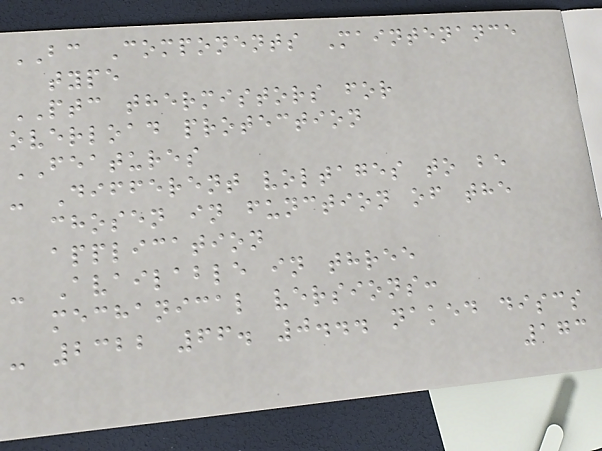BC Components Maintenance
type
PTC thermistors for
overload protection
FEATURES
- Different voltages to be
chosen in function of the
application
- Available in three
mechanical versions:
- 2322 66. 0... naked discs
173
